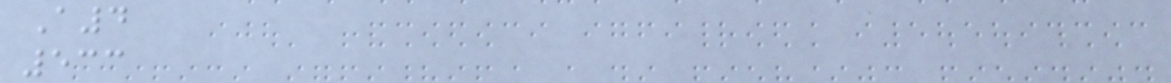A4
533
